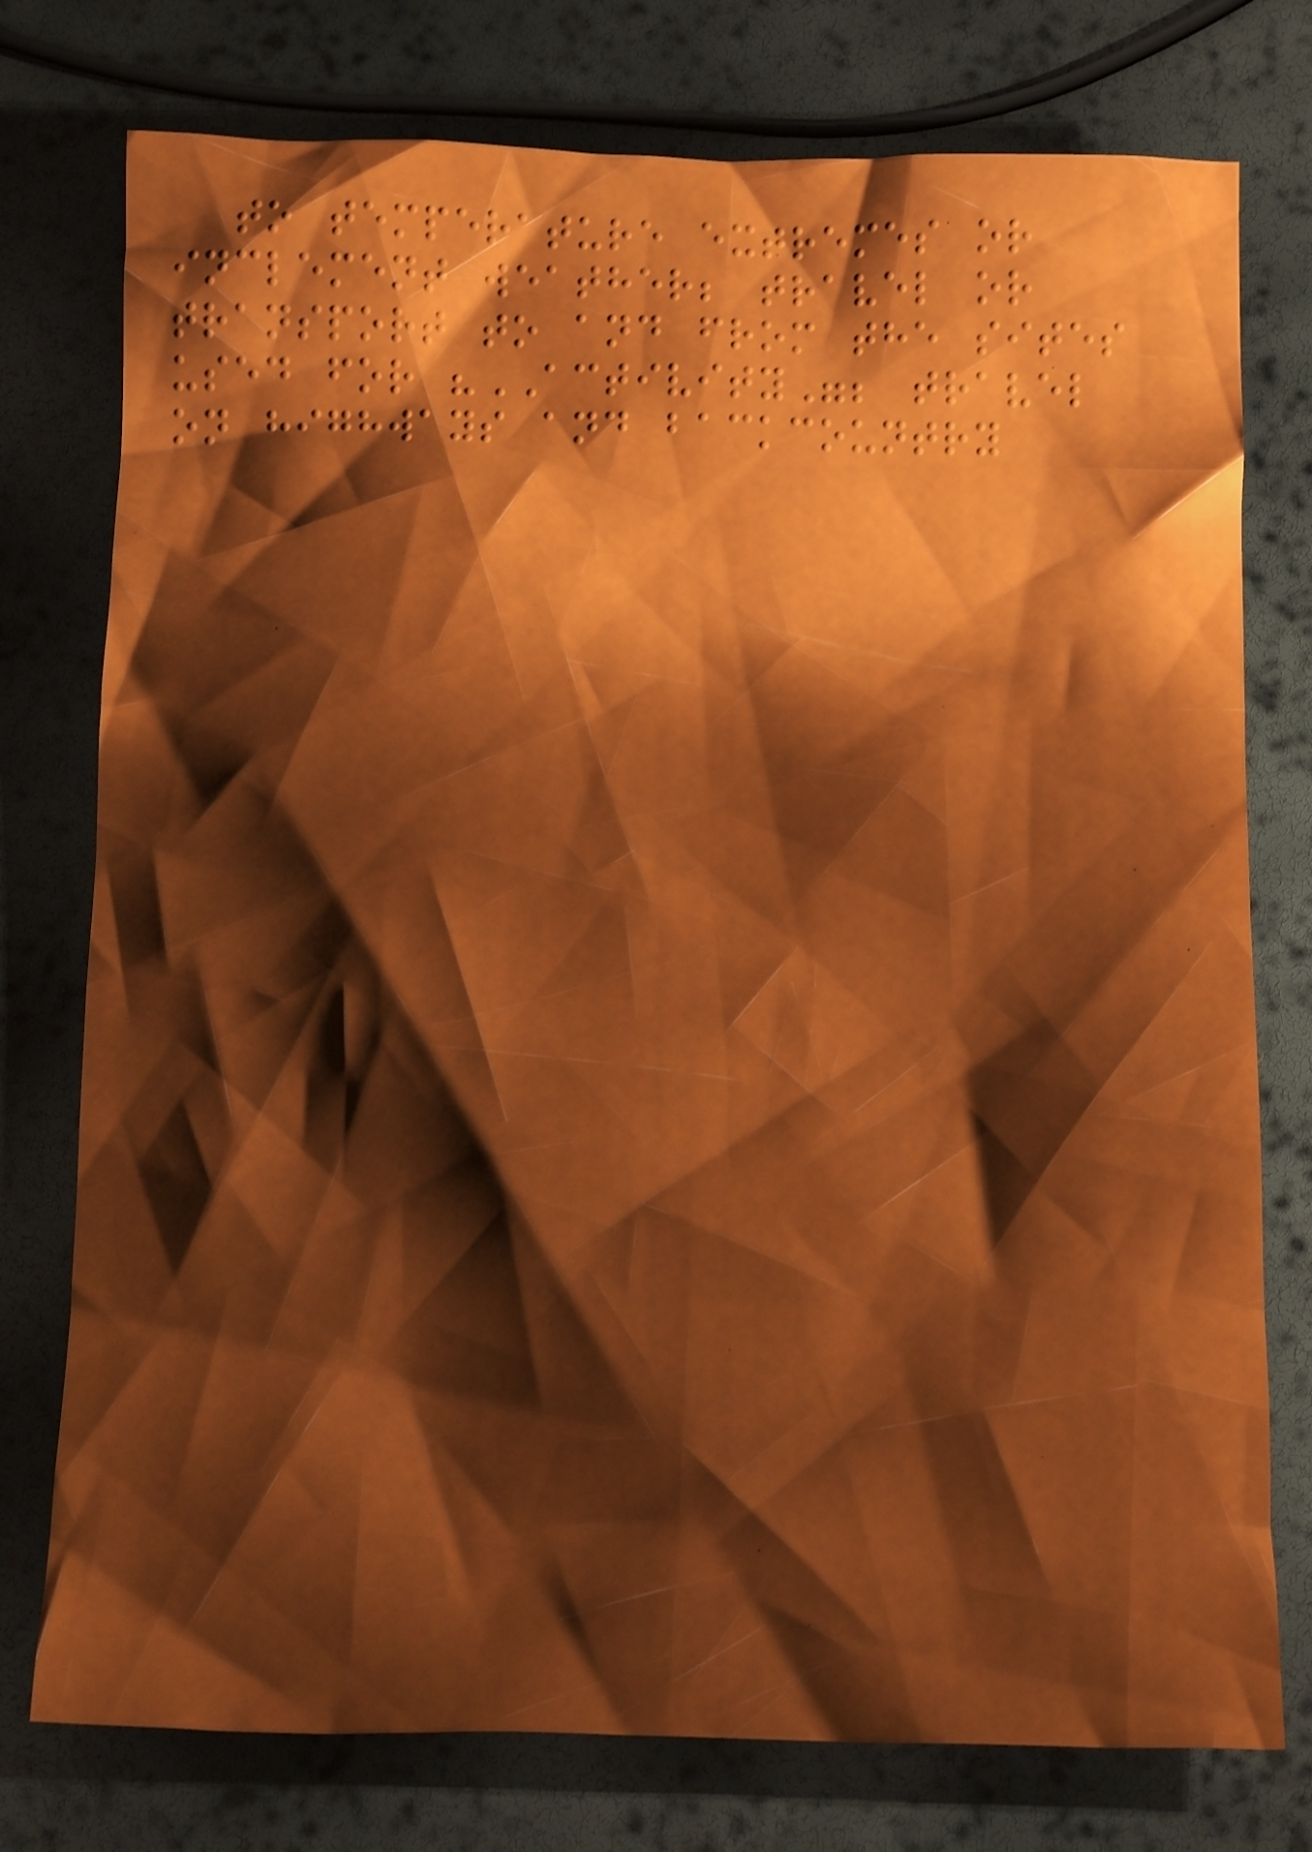to temperature extremes or
inclement weather; travel or
transport to and from the sites
used for "ACTIVITY"; travel
on highways and backcountry
